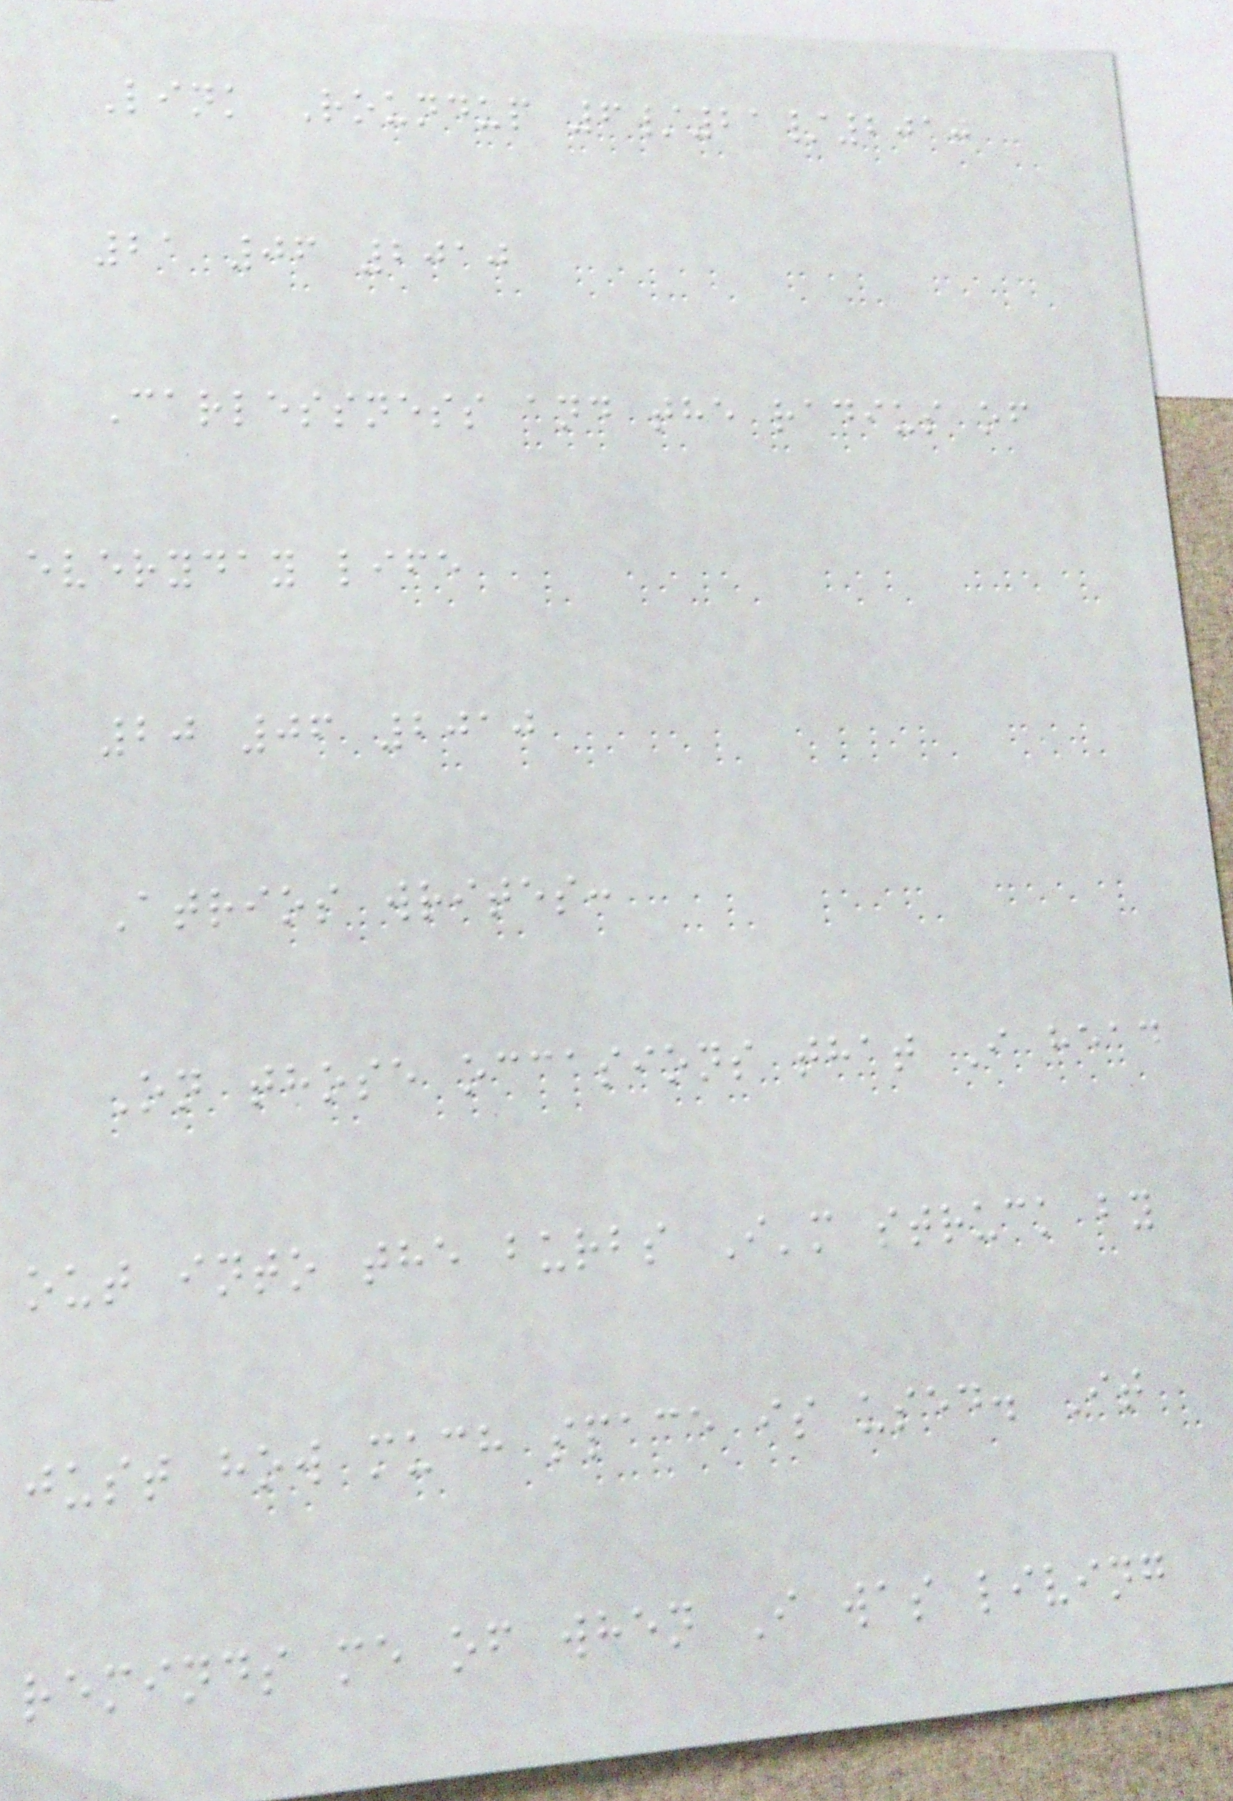Link Roundup 6/21/2010
21 06 2010
Carlessness and the radius of
everyday life
20 06 2010
Atrios writes:
On those occasions that I head
out into the burbs I'm struck by
just how much space is used. It
reminds me of when I was living
